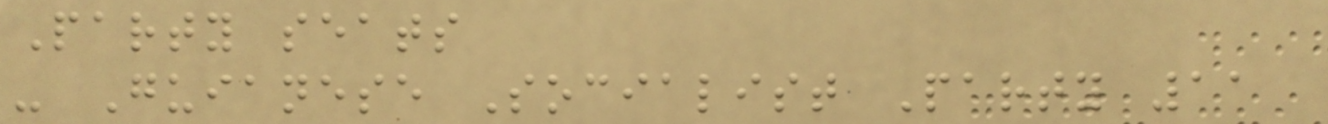Party seats
- Guianese Socialist Party 11
